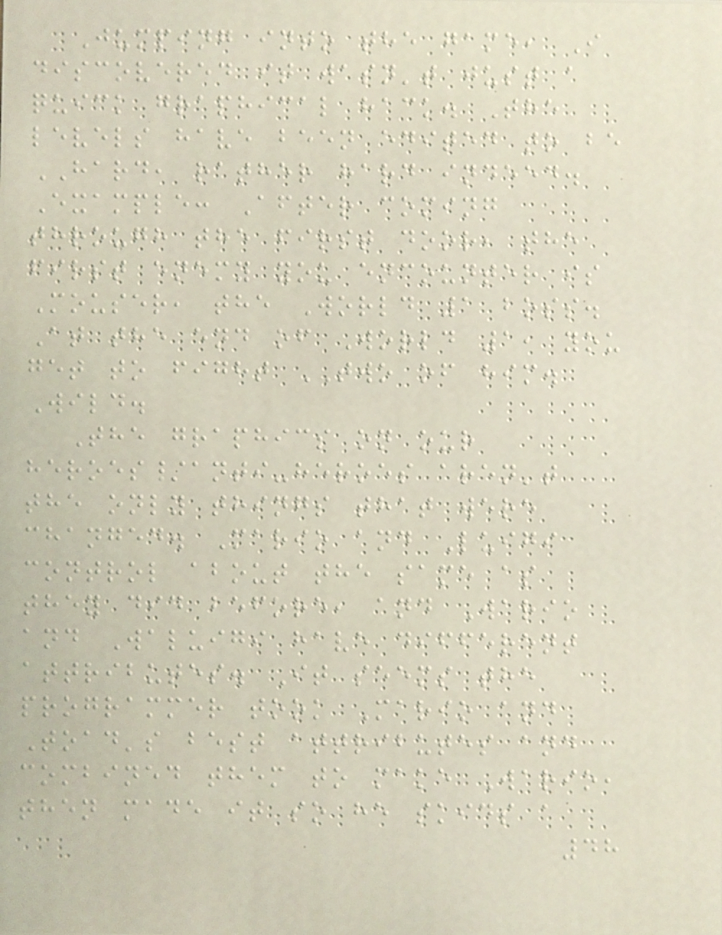Jumping into the game, I
discovered it wasn't just a
quick graphical hack. The
levels have been edited to be
HARD, rather hard indeed.
Example: After coming
through the first door, the
first enemy you encounter is
Mouser, the World 1 boss.
At the end of World 1, you
get to fight TWO of him.
Wild.
The graphics on our
heroes/anti-heroes aren't
the only things that were
changed. Mario and Luigi
control about the same as
they did before, and Wario
and Waluigi have different
attributes. It seems the
programmer took Mario and
Toad's best attributes and
combined them to make Wario,
then made it so he skids a
48
